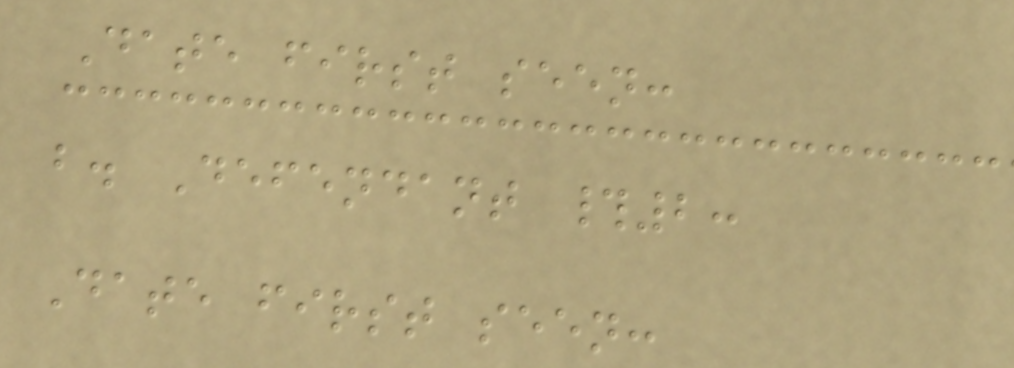Date first seen:
b. Defendant #2:
Date first seen:
